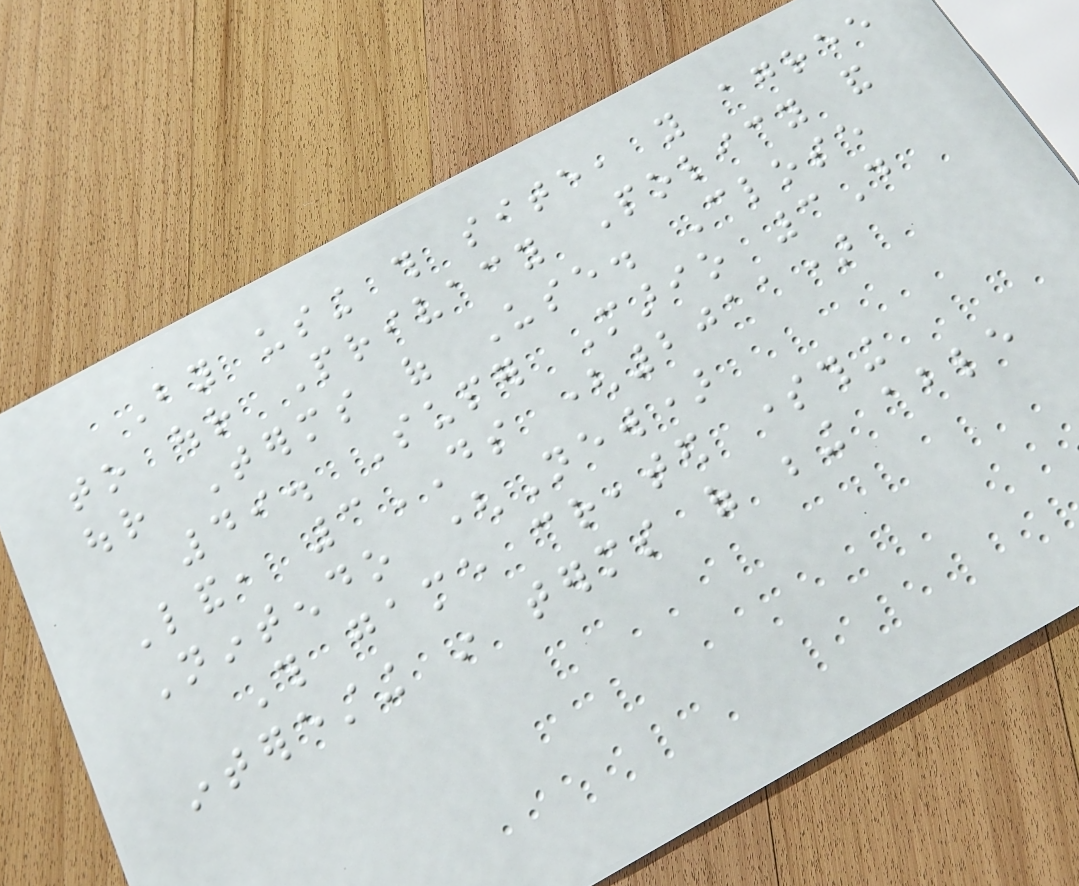By using this site, you agree
to our Privacy Policy and
our Terms of Use. Close
49. Super Mario 3D
Land, 3DS (2011)
Nintendo (New)
This game created something
interesting in terms of being able
